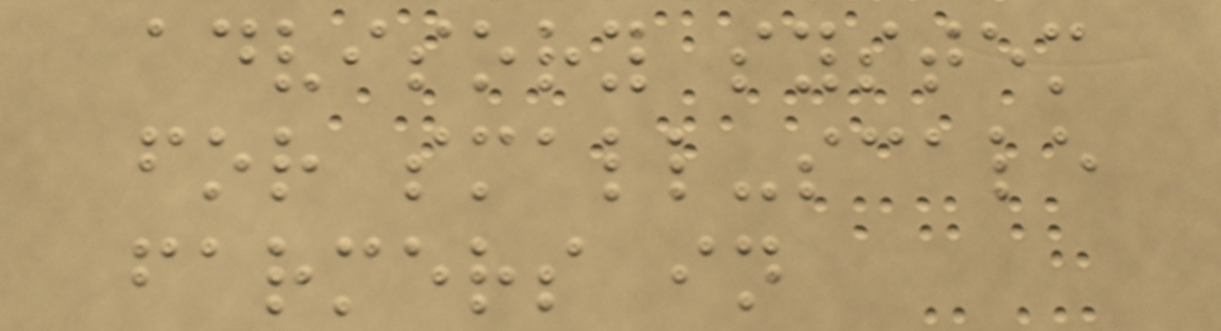advisory system
for small-scale
farmers in
